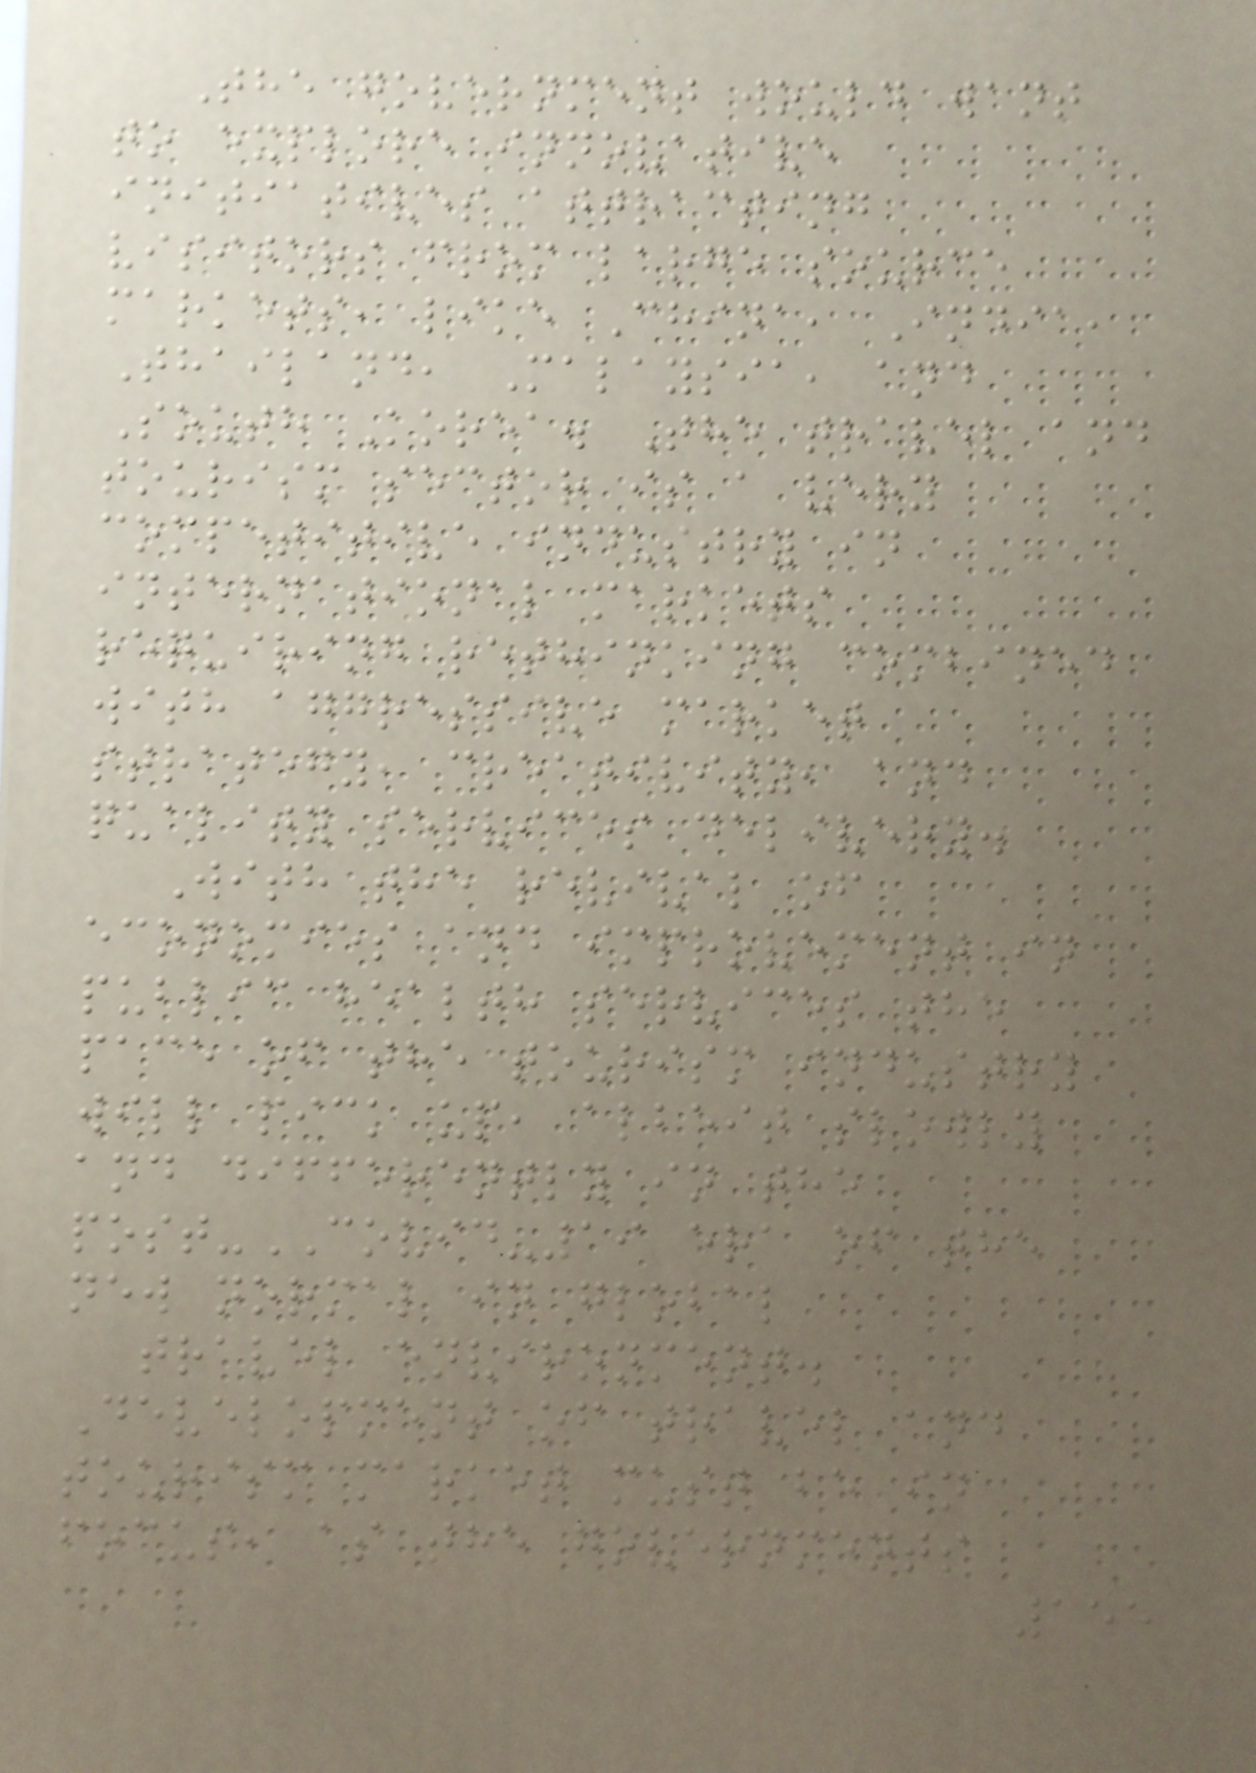The government would want
to explore innovative
initiatives attracting
visitors from large source
markets, like China, India,
Thailand, Malaysia, and
South Korea. The travel and
tourism sector is a very
competitive industry in
international markets
requiring rethinking combined
with aggressive market
strategy, creativity, and
quality services delivery.
With the revival of
economies and improvement in
public health services the
pace of the tourism industry
will pick up, albeit slowly
and differently in the
post-COVID-19 era of the
new normal in global
travel environment.
Development of travel and
tourism market must be in
focus, as the governments
155
